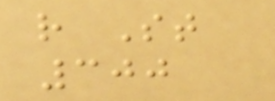r St
300
